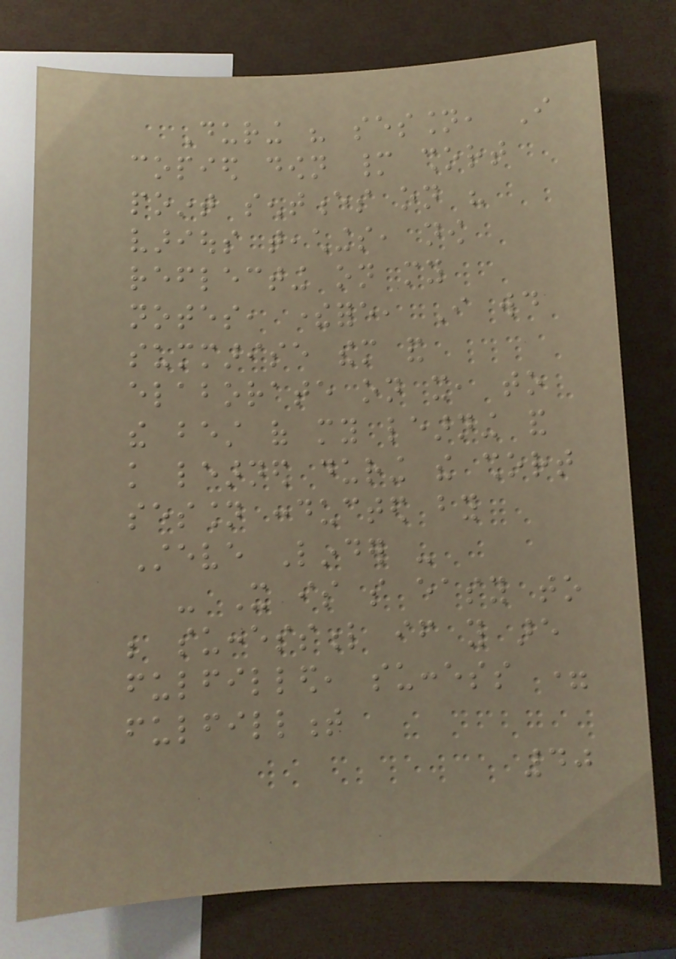During his session, I
copied down many short
point sentences on his
various teachings, now
reflecting on my
notes, therefore, I would
summarise them and
elaborate on it, to
the best of my learning and
knowledge learned during the short
session conducted by
Steve Linder -
- It is so easy to
be successful if you are
fulfilled, success =
fulfillment
40
